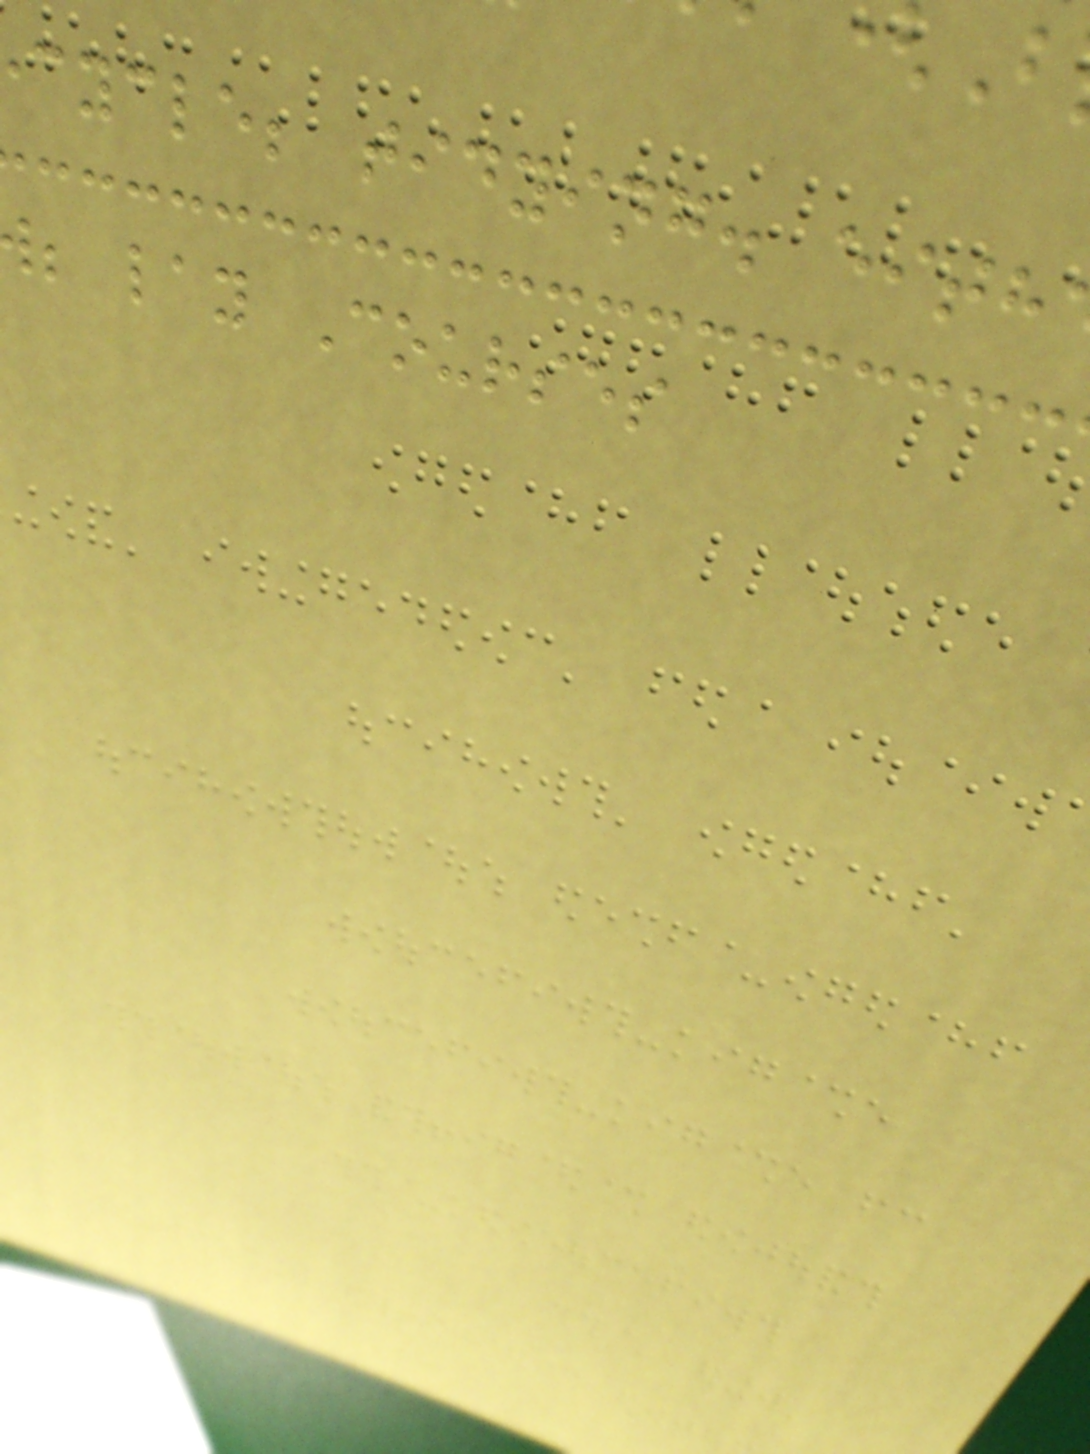cycle; tidying. eith
; lay Courses
